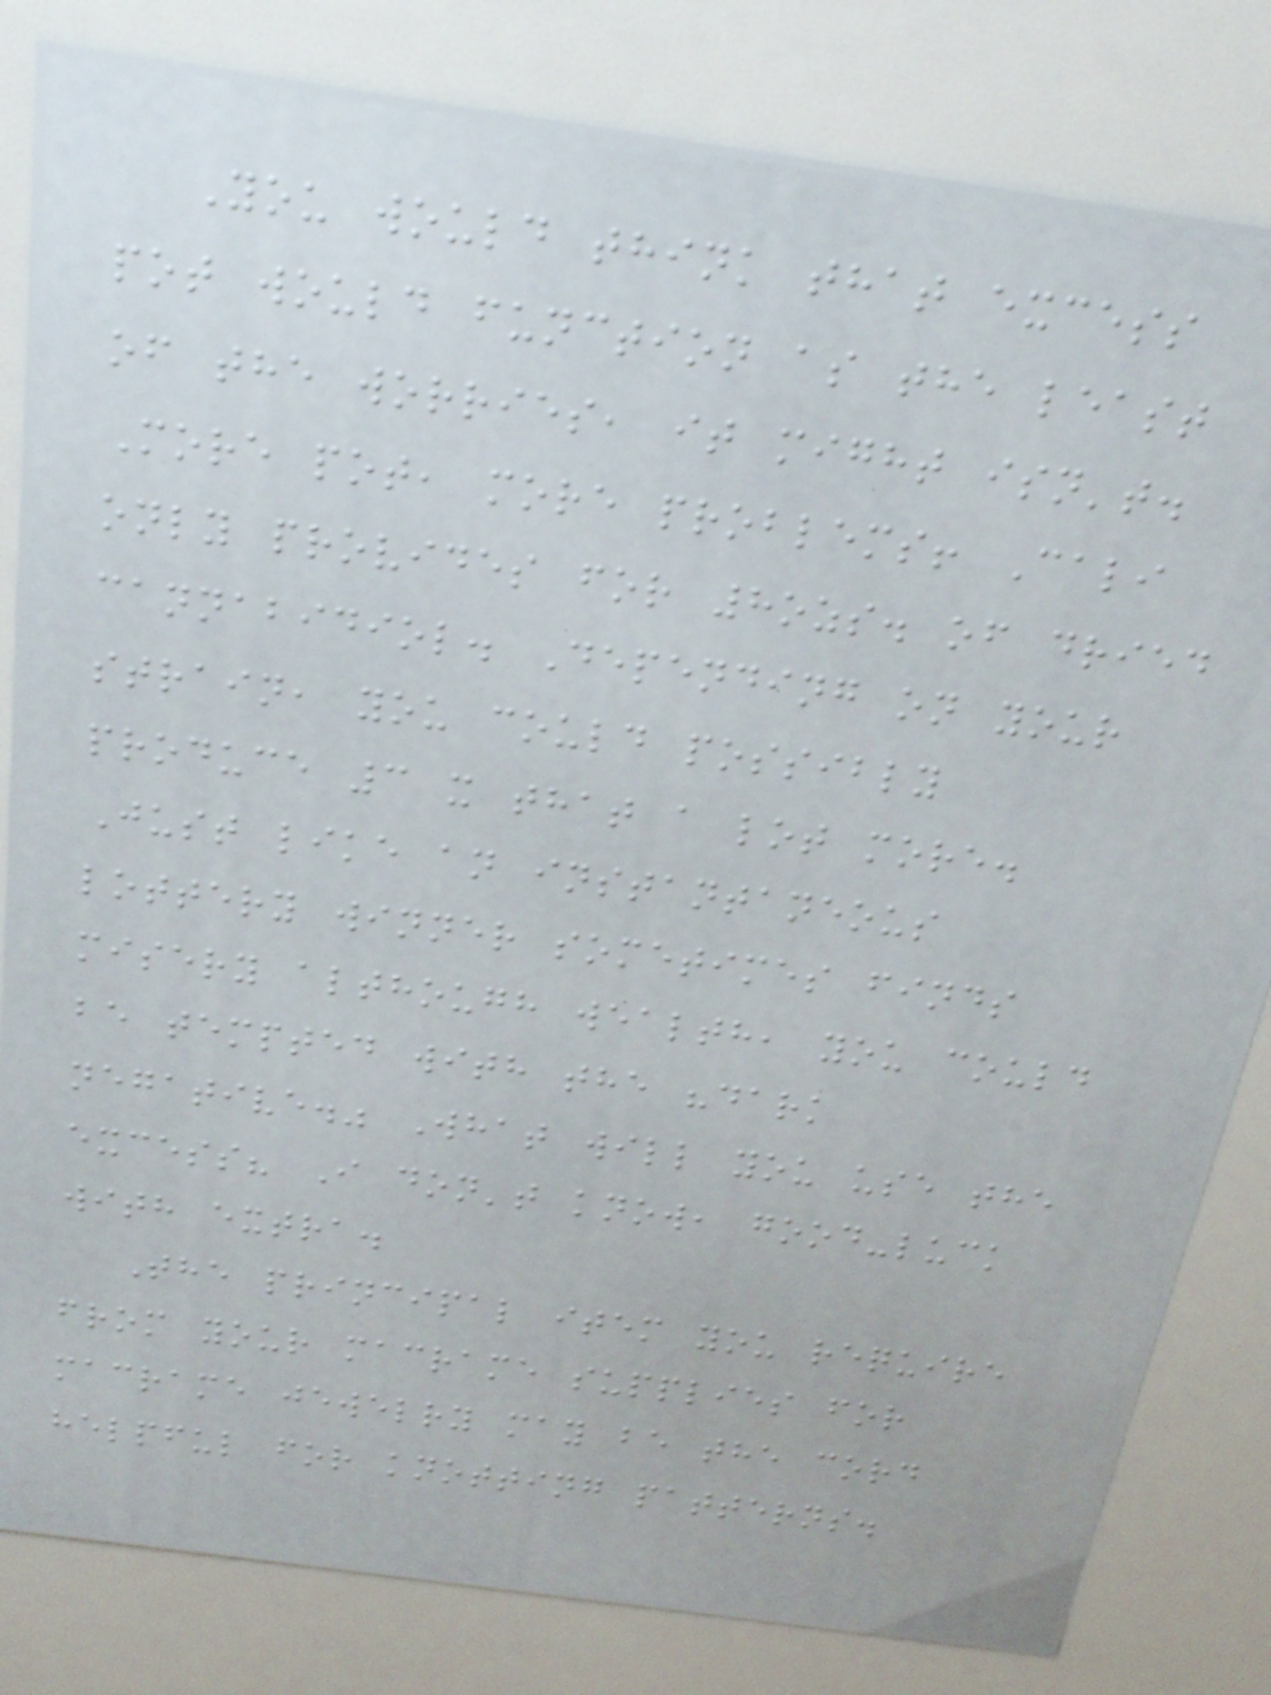You would think that excess
pot would function as the least
of the worries, it might isn't.
More pot, more problems! Cali
only provides for 8ozs. of dried
cannabidiol. Depending on your
strain, you could possibly
produce 3 x that a lot more.
Just like an instantaneous
lottery winner sometimes finds
misery although wealth, you could
be tempted with the "dark
negative." What will you use the
excess? I don't know, good-luck
with extra.
The principal item you require
from your macrame supplies for
macrame jewelry may be the cord
helpful for knotting patterns.
